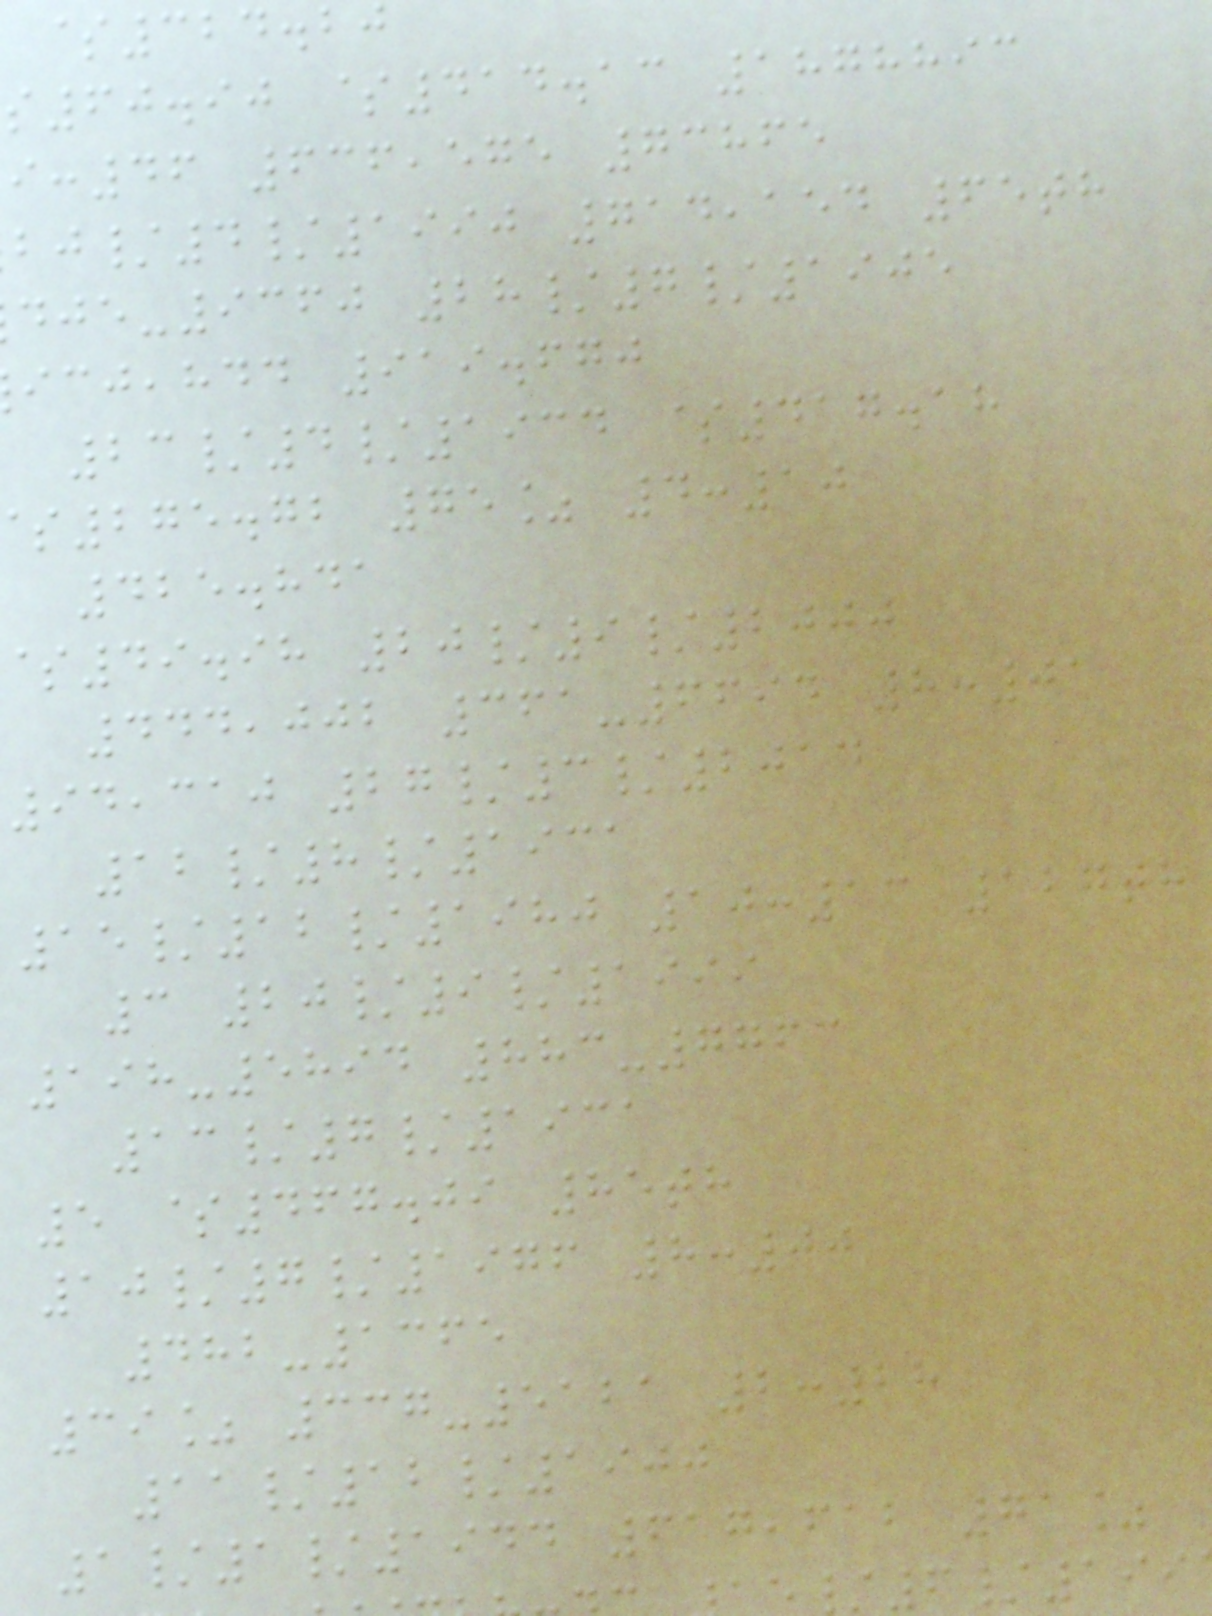$324.20
60.90 $414.13 1878893
:46 636,575 73865
/4/1990 714,154 65th
-9360 28/7/1905
,hdd 919.670
23/4/1934 $417.18
275.72 75% 4:10
425.841
49.98 20/9/2000
444,002 361-6694 8:01
94,310 27/3/2014
12/8/1931
15/12/1980 10:13 127th
3 20/9/1999
198-5894 883-7763
13/7/1931
5 $467.09 85th
10/7/1976 8:00
482-1365
39% 337-5121 2:28
11/12/1900
1/1/1944 617,612 71%
